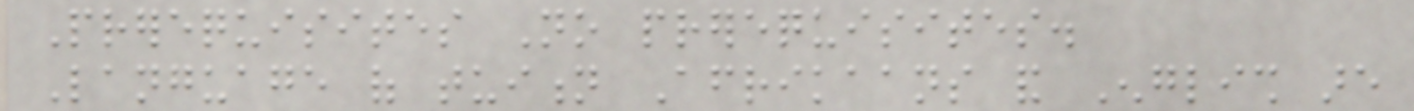Prerequisites No prerequisites.
Language of tuition Afrikaans and English are
